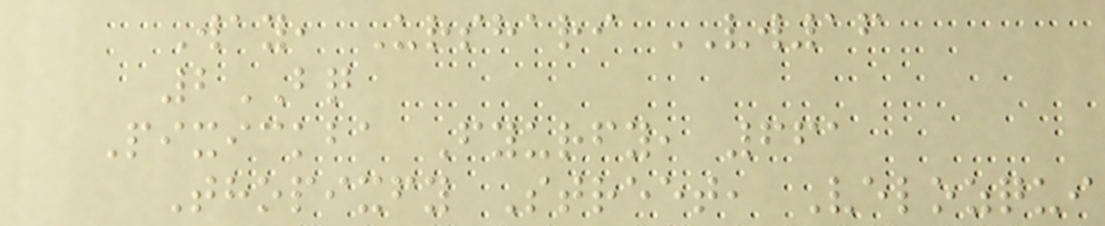Way, Urshari VW16
2BQ
Pixickba Fyurfy, 661
Thopixfy Street, Velozqui
